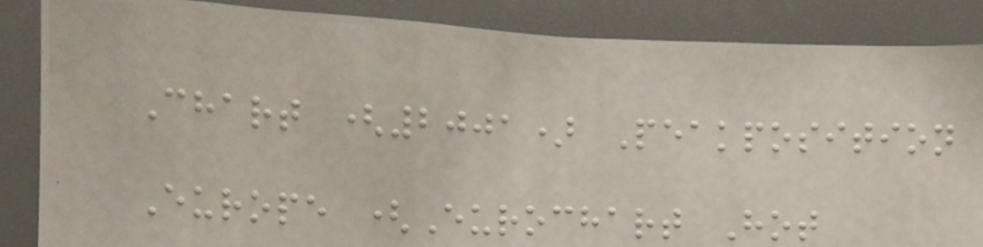Chart (2001) Peakposition
Europe (Eurochart Hot
